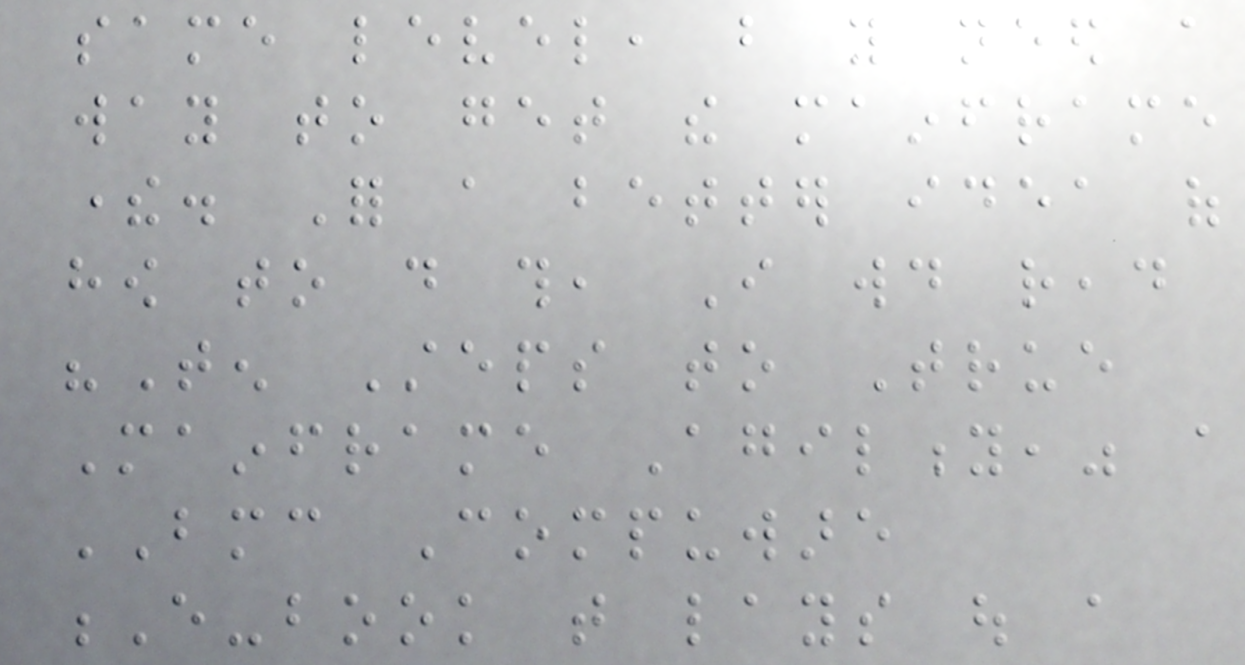same level, but you need a
way to get the mainframe
there. For a better idea of
how to do this, I would read
"Ten Steps to True
Mainframe Agility," a
BMC Compuware
E-book that lays out a
